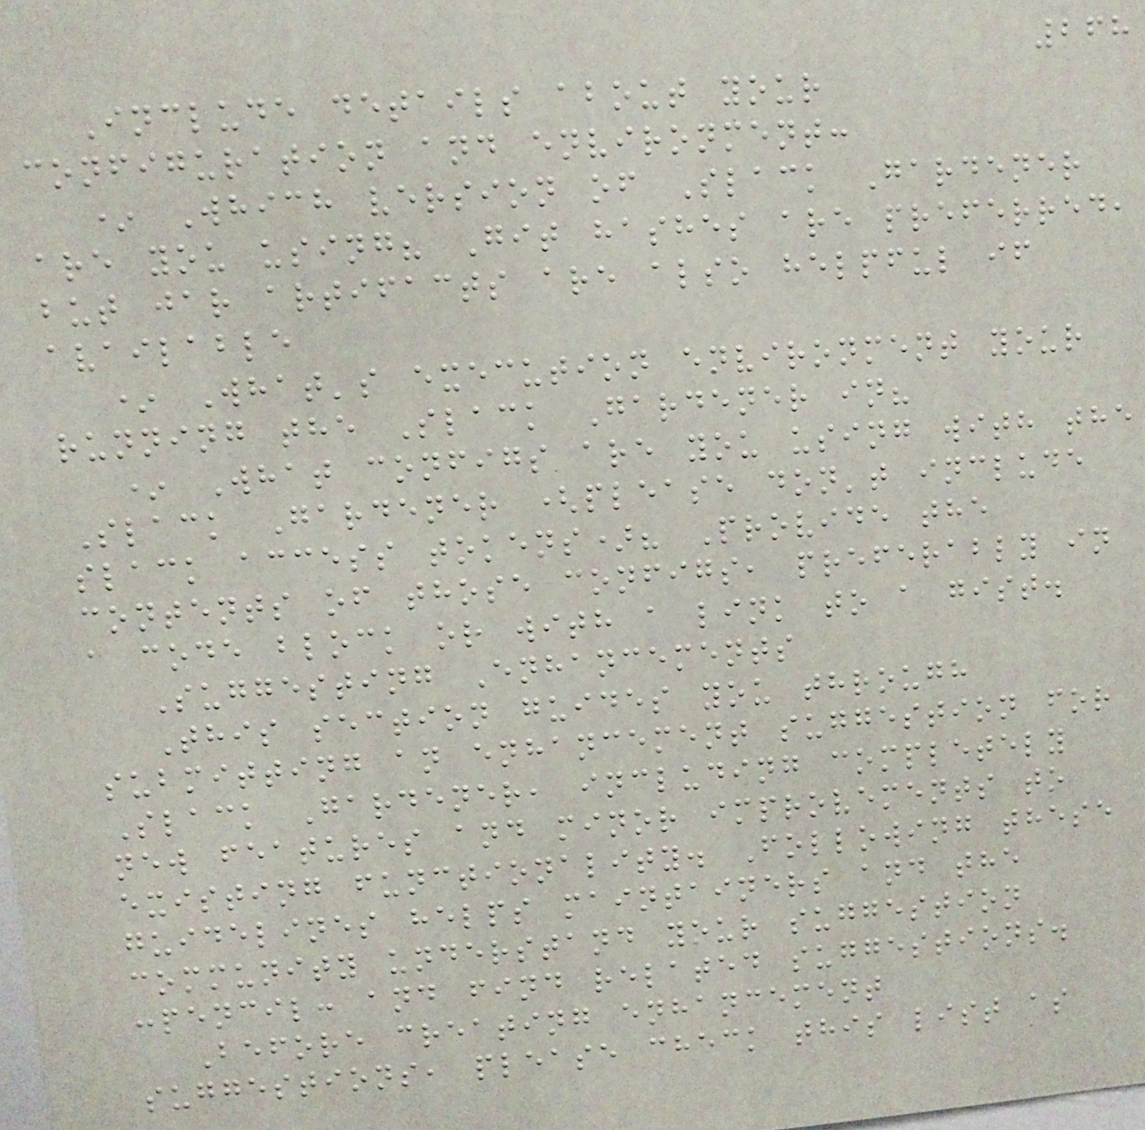268
Include details about your
configuration and environment:
* Which version of Slack Gardener
are you using? Git hashes are preferred,
but jar artifacts are also helpful if
available
* What's execution environment your
running the Slack Gardener in?
* What configs are you using with the
Slack Gardener (please don't include
slack access tokens)? Provide the
contents of those configs, preferably in
a code block or with a link to a gist.
Suggesting Enhancements
This section guides you through
submitting an enhancement suggestion for
Slack Gardener, including completely
new features and minor improvements to
existing functionality. Following these
guidelines helps maintainers and the
community understand your suggestion
:pencil: and find related suggestions.
Before creating enhancement
suggestions, please check this list as
